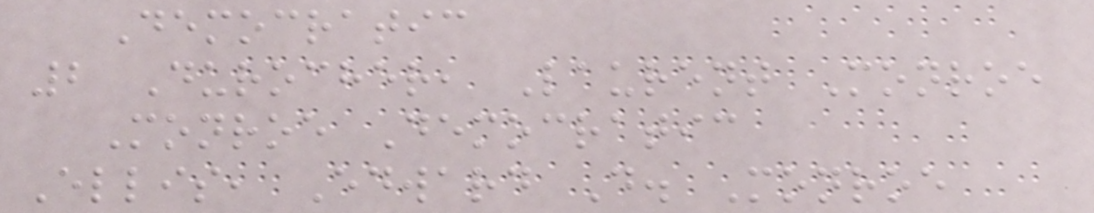Democratic
2 Durocher, Laurent Monroe
Monroe Democratic
Ellis, Edward D. Monroe
